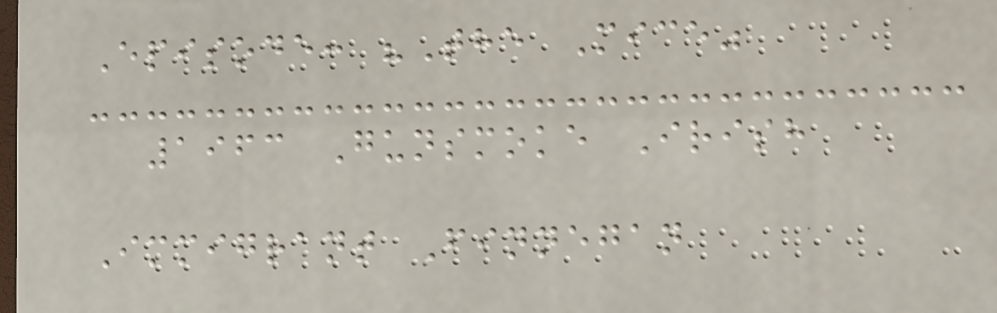Episode: "The Mice"
1963 Gunsmoke Irish
Immigrant Finnegan
